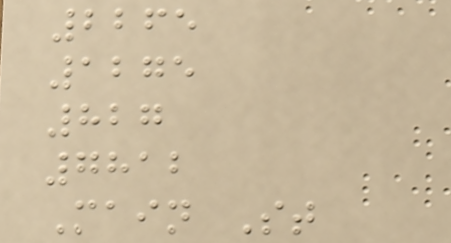2265
1275
827
7812
Main St
